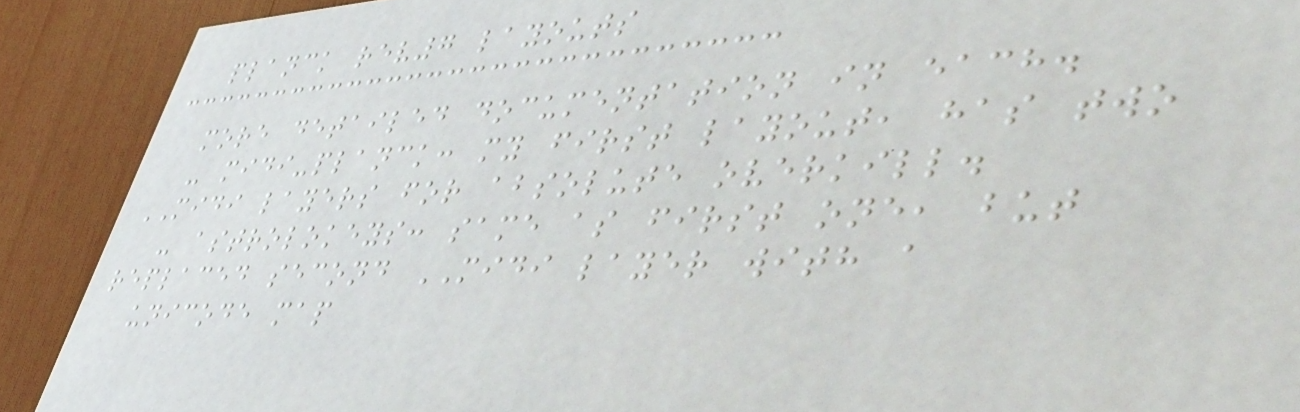planck rev7 layouts
more detailed documentation in each.
- midi-planck: my first layout, has two
MIDI layers for absolute overkill.
- astrolokeys: same as first one, but
replaced second MIDI layer with a
unicode map
